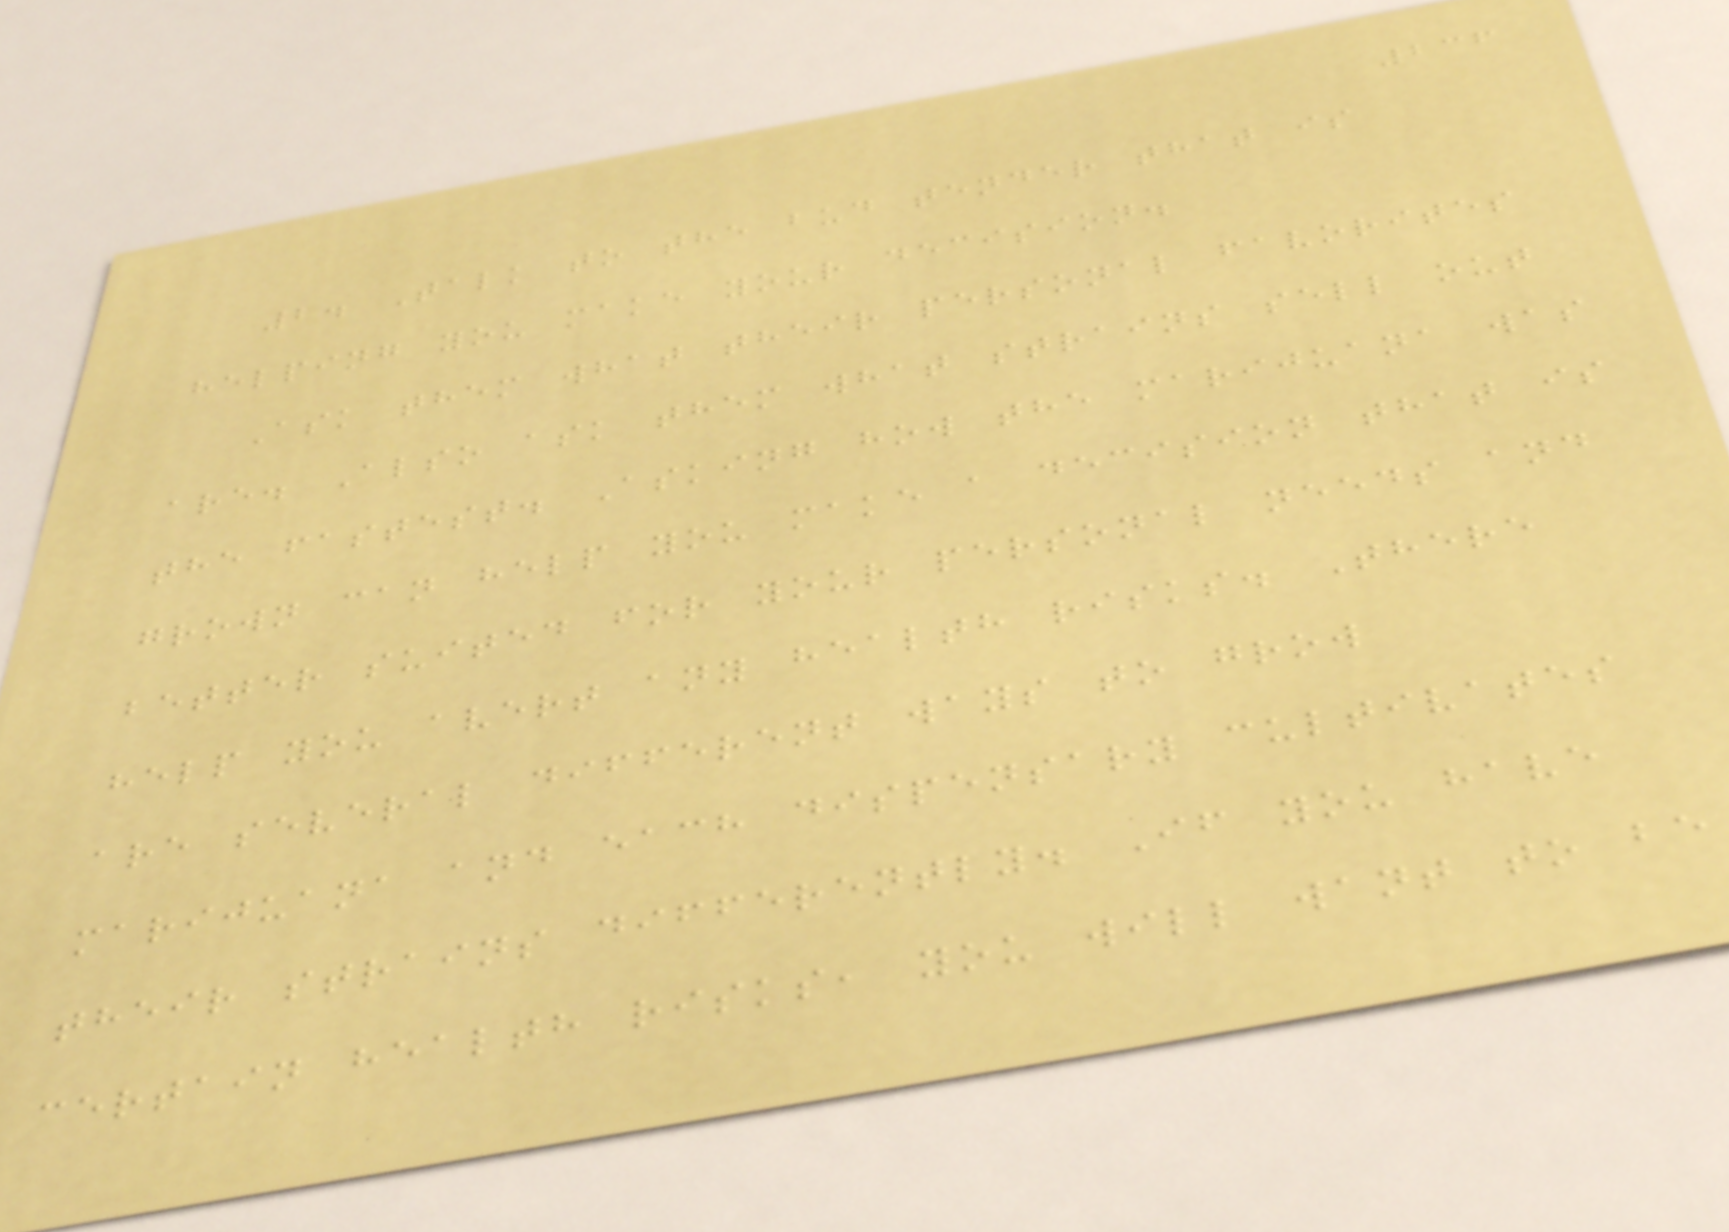236
2. Talk to the bud tender that is
helping you make your decision.
Ask them what their personal favorites
are. Also ask them what strains sell out
the fastest. Asking how the marijuana was
grown can help you make a decision that is
better suited for your personal needs and
help you avert any health risks. There
are several different ways to grow
marijuana and each dispensary cultivates
their strains differently. If you have
certain health risks, you will want to be
